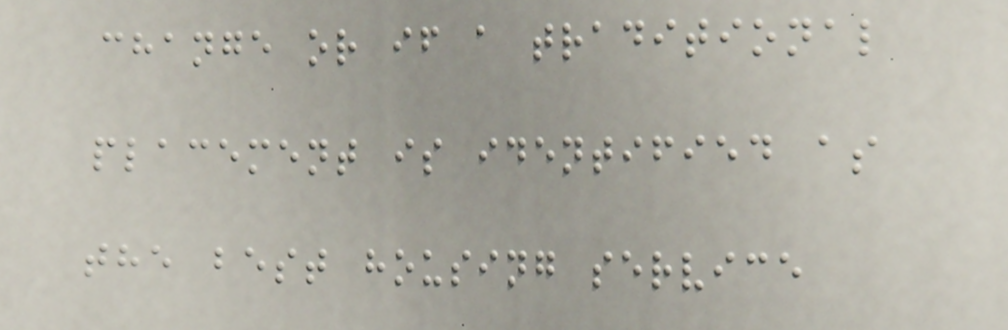change or if a traditional
placement is identified as
the best housing service
